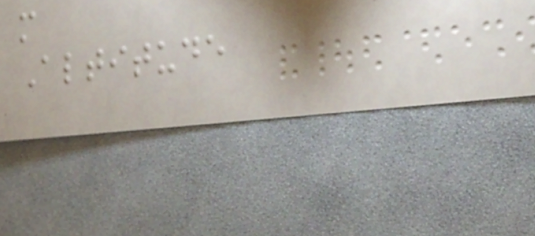m
Altitude
